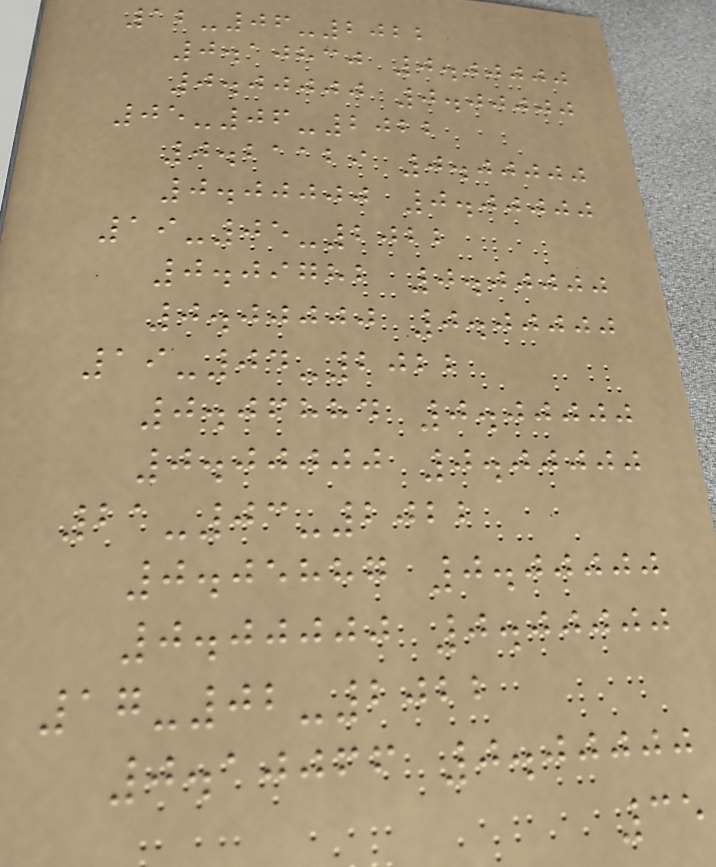12-06-2022
0.10830 0.00000
0.00000 0.00000
05-06-2022
0.21129 0.00000
0.00000 0.00000
19-05-2022
0.09782 0.00000
0.00000 0.00000
19-04-2022
0.06884 0.00000
0.00000 0.00000
21-03-2022
0.05887 0.00000
0.00000 0.00000
17-02-2022
0.10066 0.00000
35
